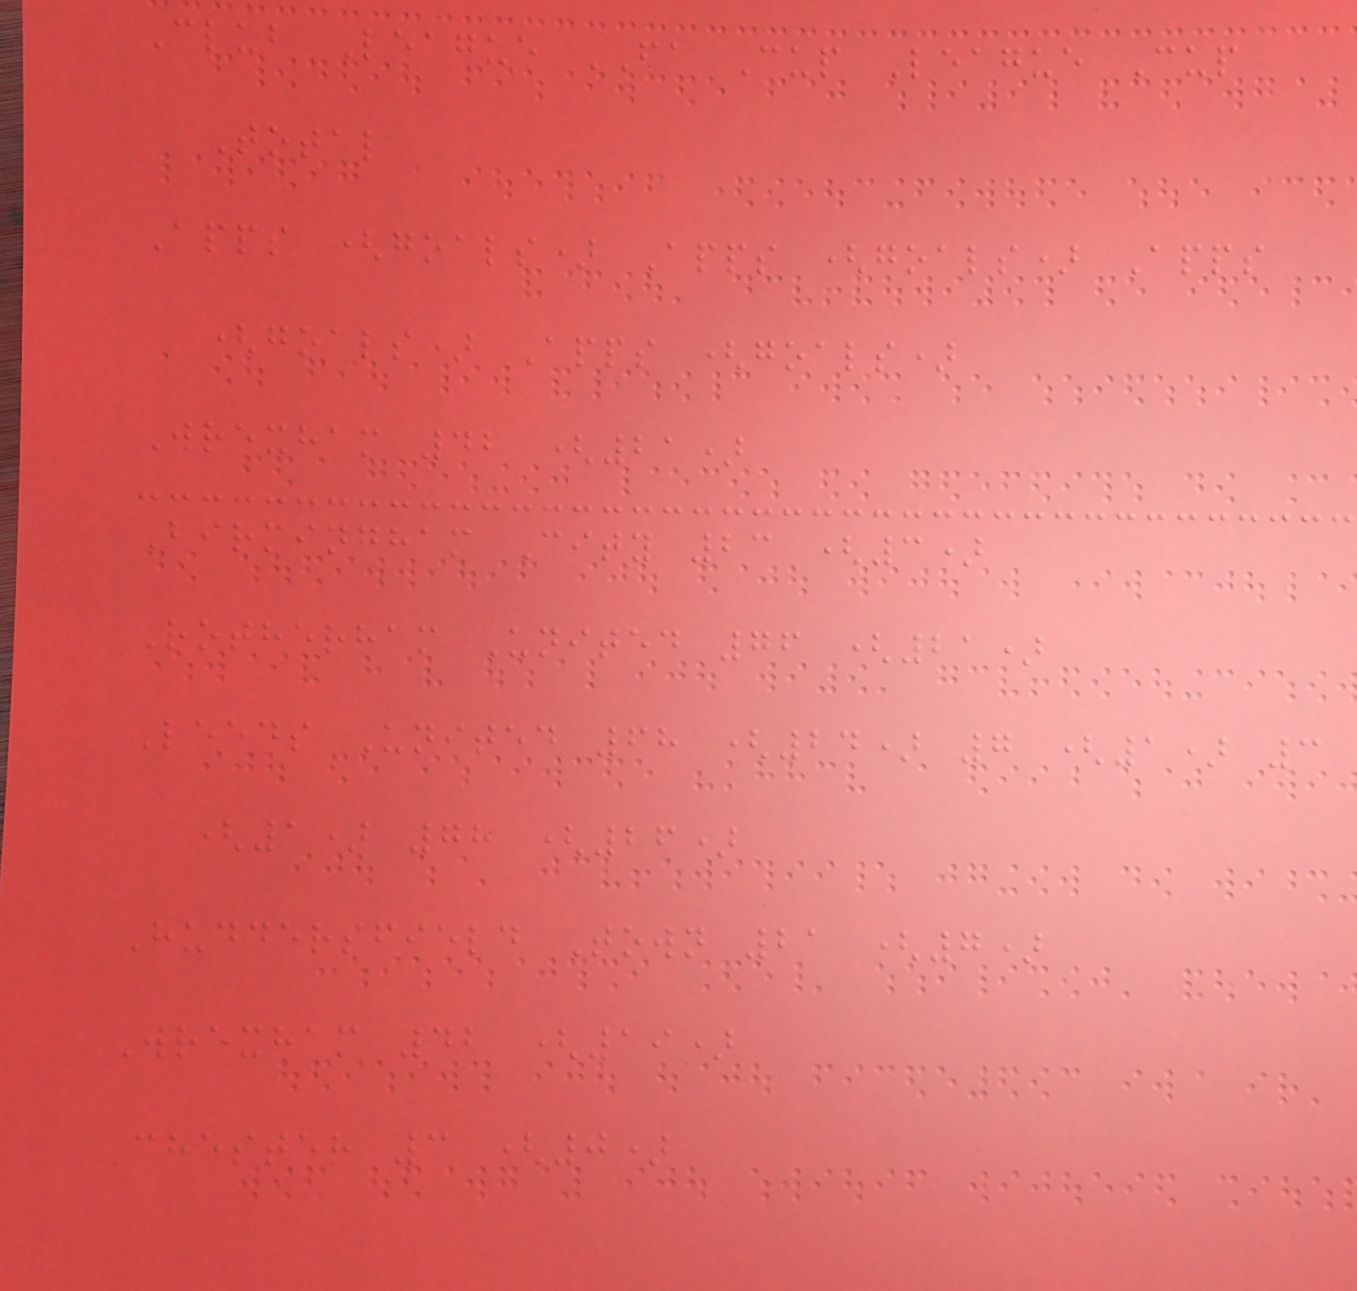Club League FA Cup League Cup
Total
Apps (goals) Apps (goals) Apps
(goals) Apps (goals)
Wrexham 42 (21)
Birmingham City 23 (3)
Rotherham United 76 (21)
Leeds United 68 (24) 7 (1) 3
(1) 78 (26)
Huddersfield Town 21 (7)
Wrexham 42 (19)
Chester 3 (0)
